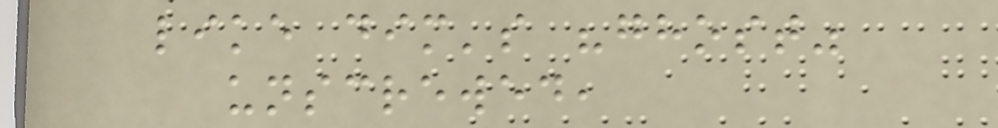like dim's "ghost"
unscrewed,
